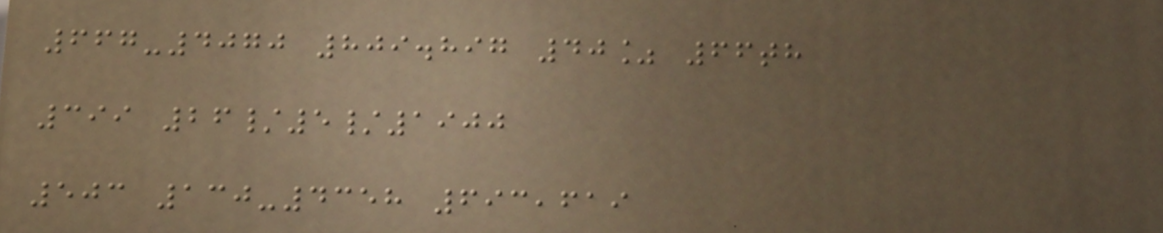667-4070 809.897 40% 66th
399 26/5/1900
503 130-4358 693,619
